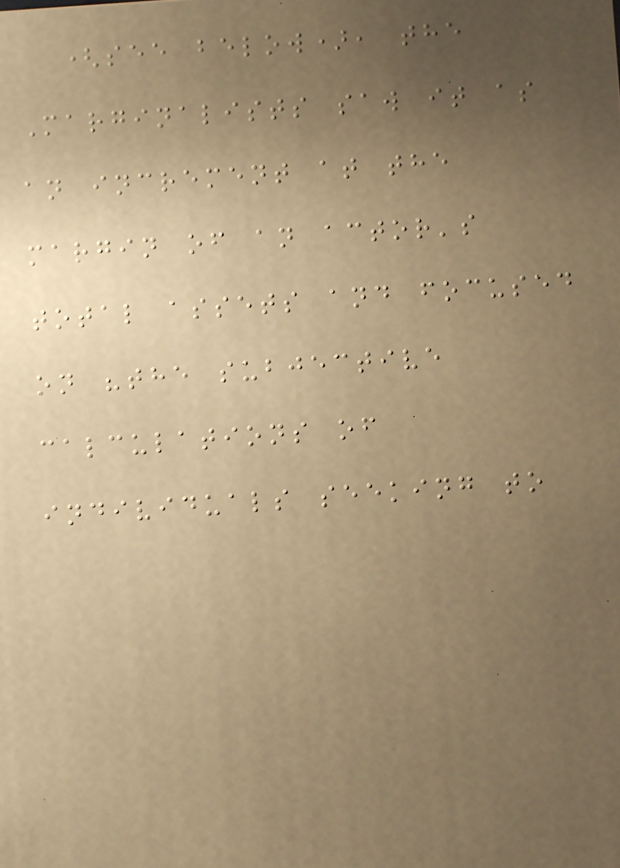(see below), the
Marginalists saw it as
an increment at the
margin of an actor's
total assets and focused
on "the subjective
calculations of
individuals seeking to
